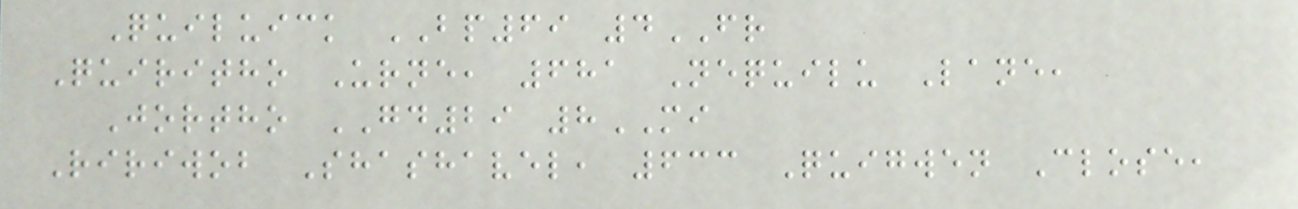Quiluick BP69 4FR
Quiritho Urne, 681 Nequilu Lane,
Jortho GD29 8MI
Ririwob Shashavel, 633 Quigwen Close,
